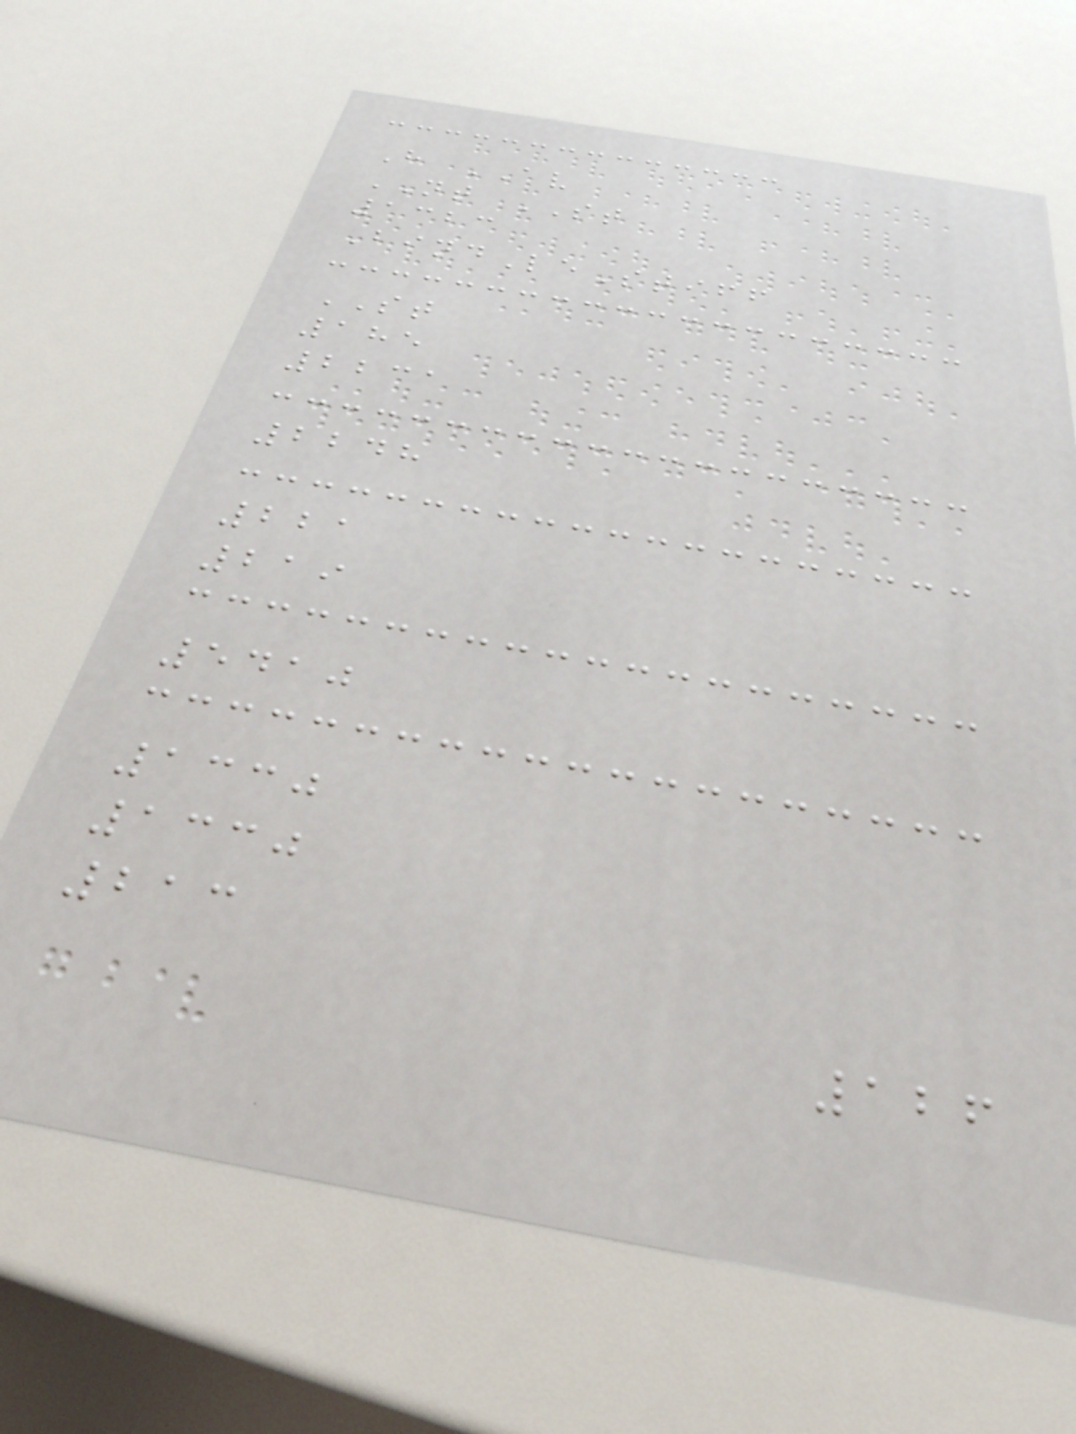H AV
NT ST
1323
BindLeStiff
ST
185
2231
2248
221
219
5410
1330
1330
213
126
